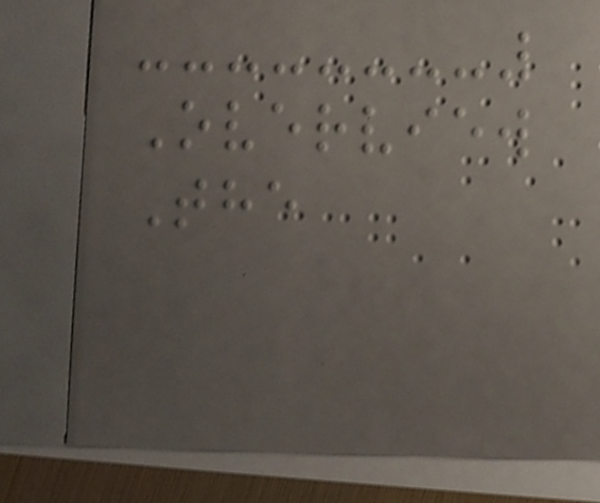Overview
The
